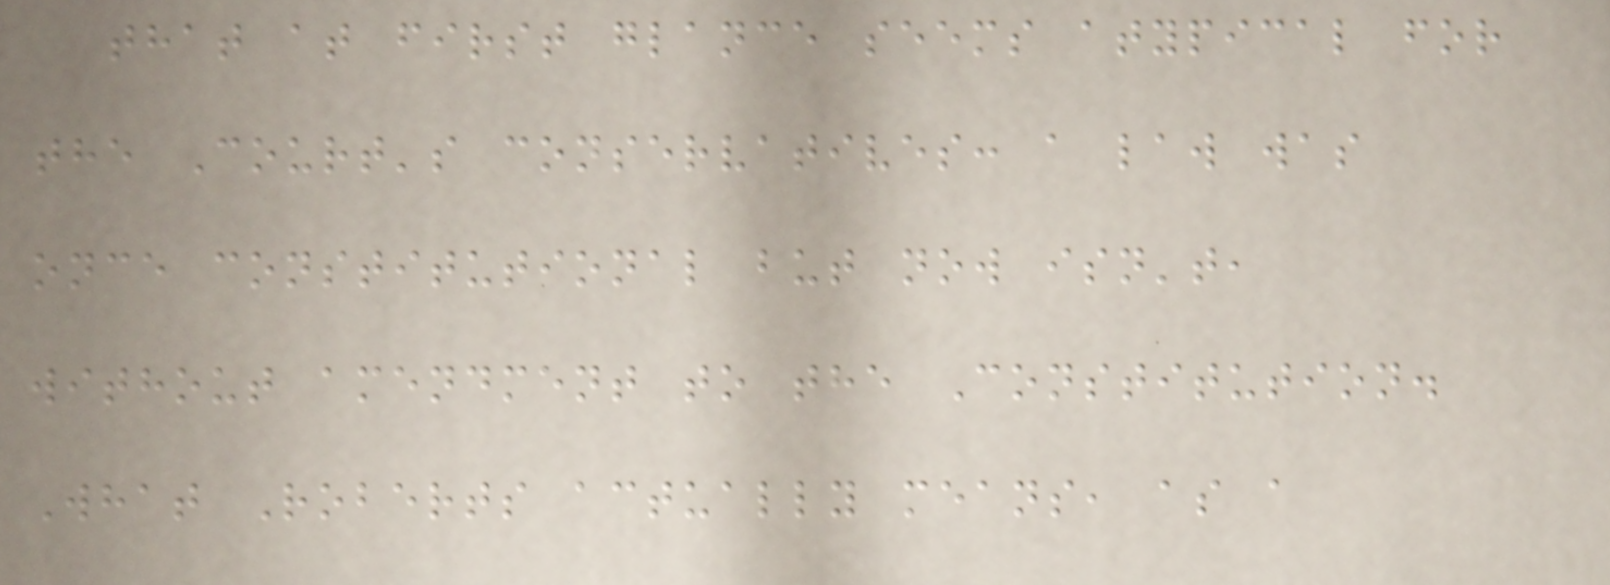that at first glance seems atypical for
the Court's conservatives: a law was
once constitutional but now isn't,
without amendment to the Constitution.
What Roberts actually means, as a
